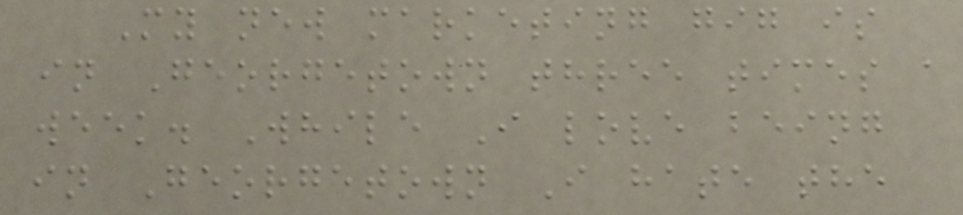My new marketing gig is
in Georgetown three times a
week. While I love being
in Georgetown I hate the
